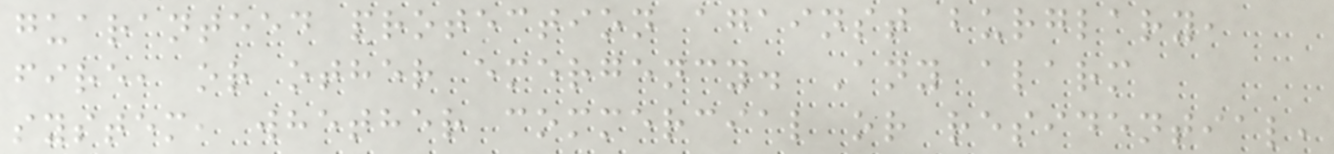guaranteed protection against burglary,
fire, or other emergency. Any alarm
system, whether commercial or residential,
